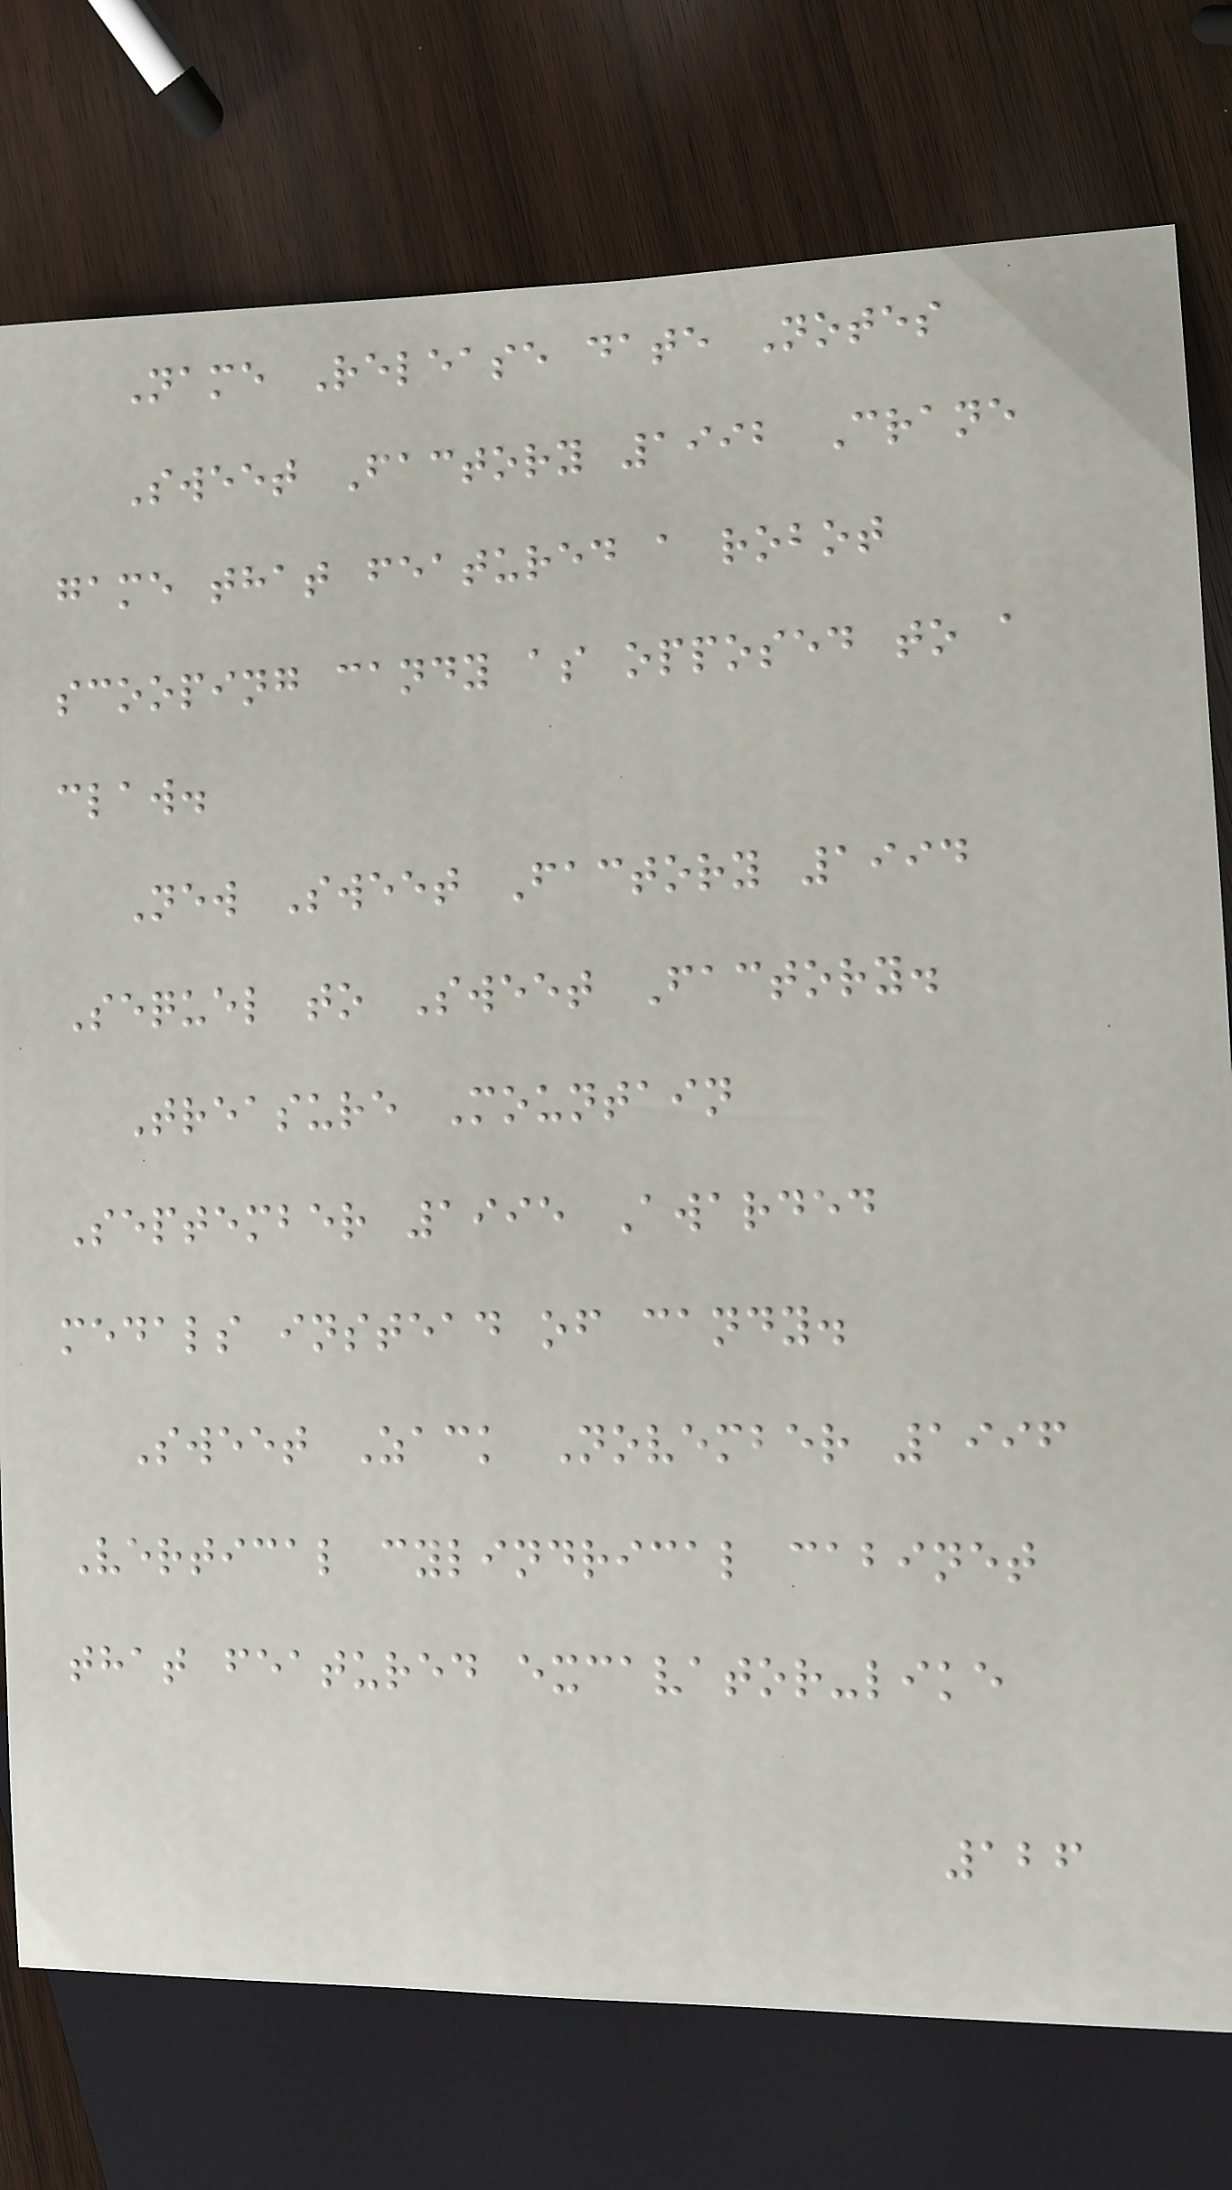Name Release date Notes
Sweet Factory 1992 Crane
game that featured a robot
scooping candy as opposed to a
claw.
New Sweet Factory 1994
Sequel to Sweet Factory.
Treasure Mountain
September 1995 Awarded
medals instead of candy.
Sweet Zack November 1996
Vertical cylindrical cabinet
that featured excavator-like
126
